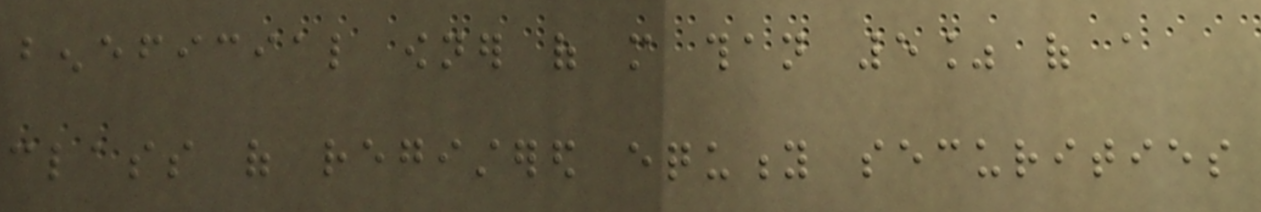beneficial owner of more than 5% of a
class of registered equity securities
